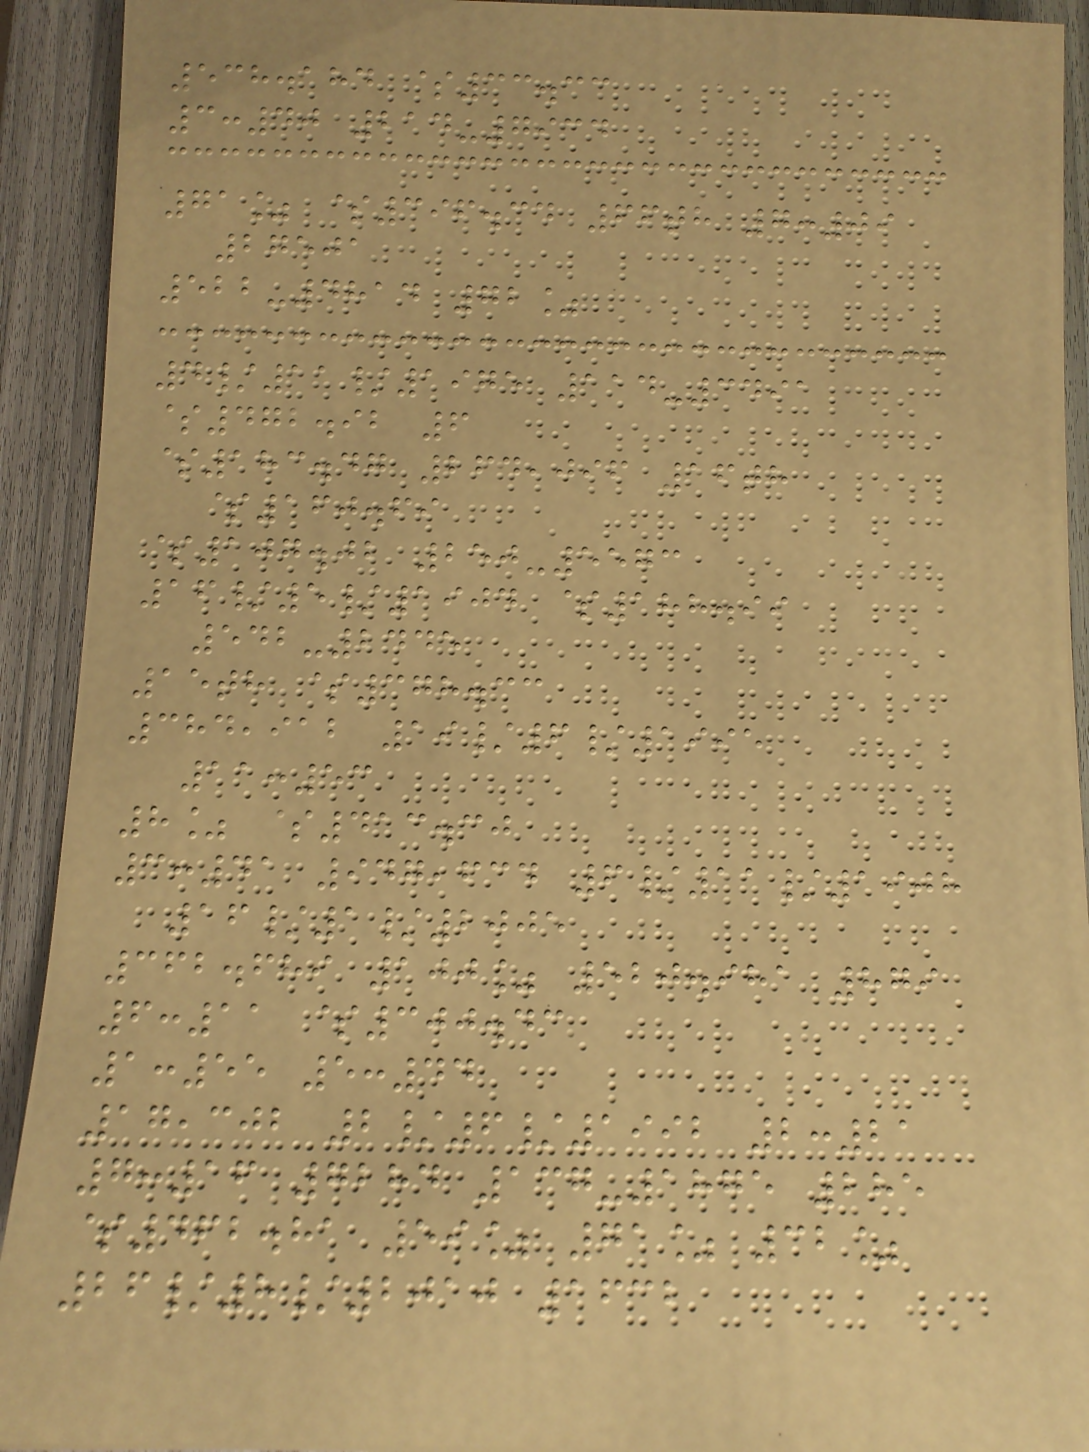538.184 $33.33
3:40 214-7934
71% $396.34 66th 7:09
27501
522-4814 72%
4/11/1975 114-3491
$472.92 6
$183.47 264,096 16th
$160.69
$107.02 250-5573
16/5/1904 $188.99
542-2445
15th $378.33
384,912 19/6/1995
11:53
8% $413.30
3:41 947,634 6/11/1908
16/1/2005
362.689 100% 520.981 879
6:11 $300.43
1:55 5:44
17,302 2/6/1992 2:21
7:16 7284 137-1875 285
$462.81 59% 71% 32%
26/8/2010 1632
